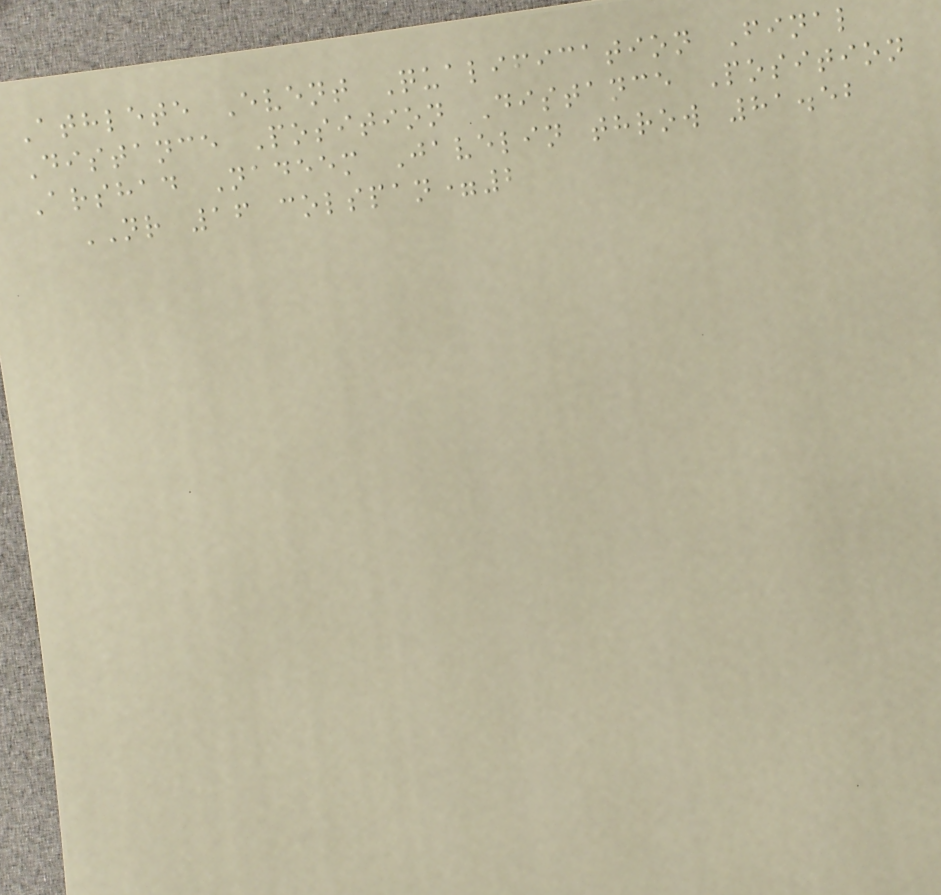Athlete Event Qualification Final
Distance Position Distance Position
Arshad Nadeem Javelin throw 81.52
NR 16 colspan=2
